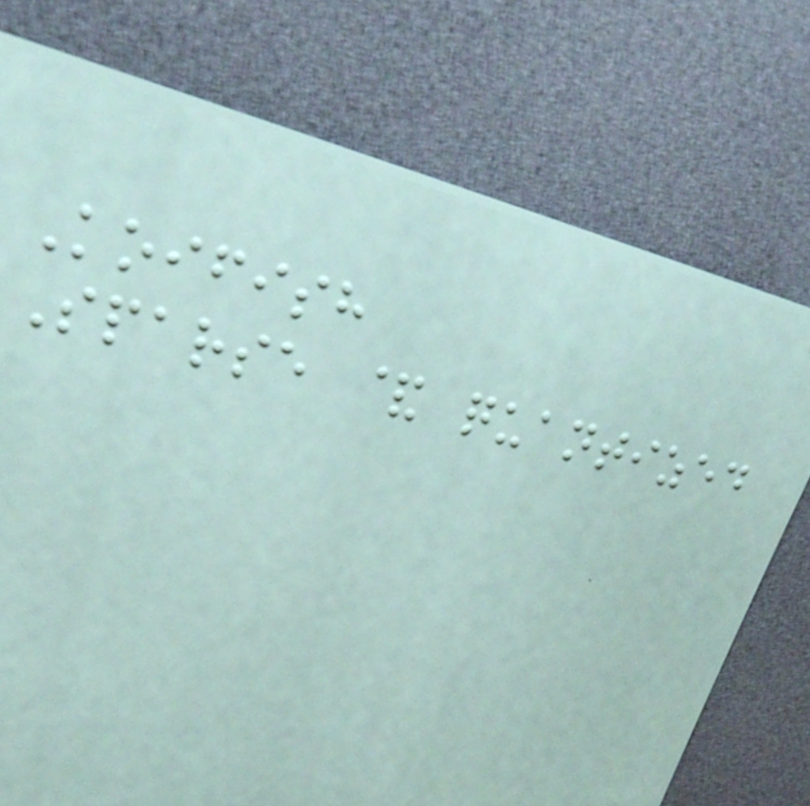Koifish
Sparse & quantized
